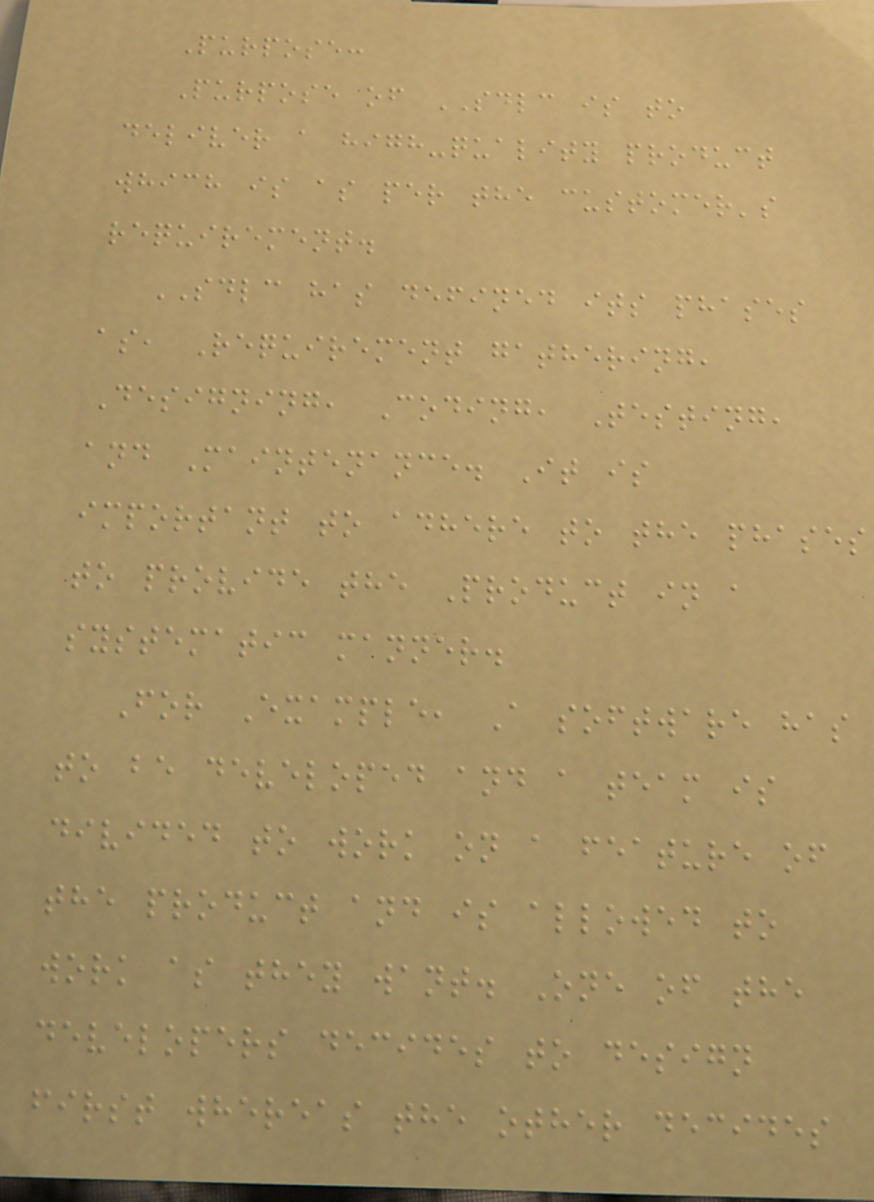Purpose:
Purpose of SDLC is to
deliver a high-quality product
which is as per the customer's
requirement.
SDLC has defined its phases
as, Requirement gathering,
Designing, Coding, Testing,
and Maintenance. It is
important to adhere to the phases
to provide the Product in a
systematic manner.
For Example, A software has
to be developed and a team is
divided to work on a feature of
the product and is allowed to
work as they want. One of the
developers decides to design
first whereas the other decides
